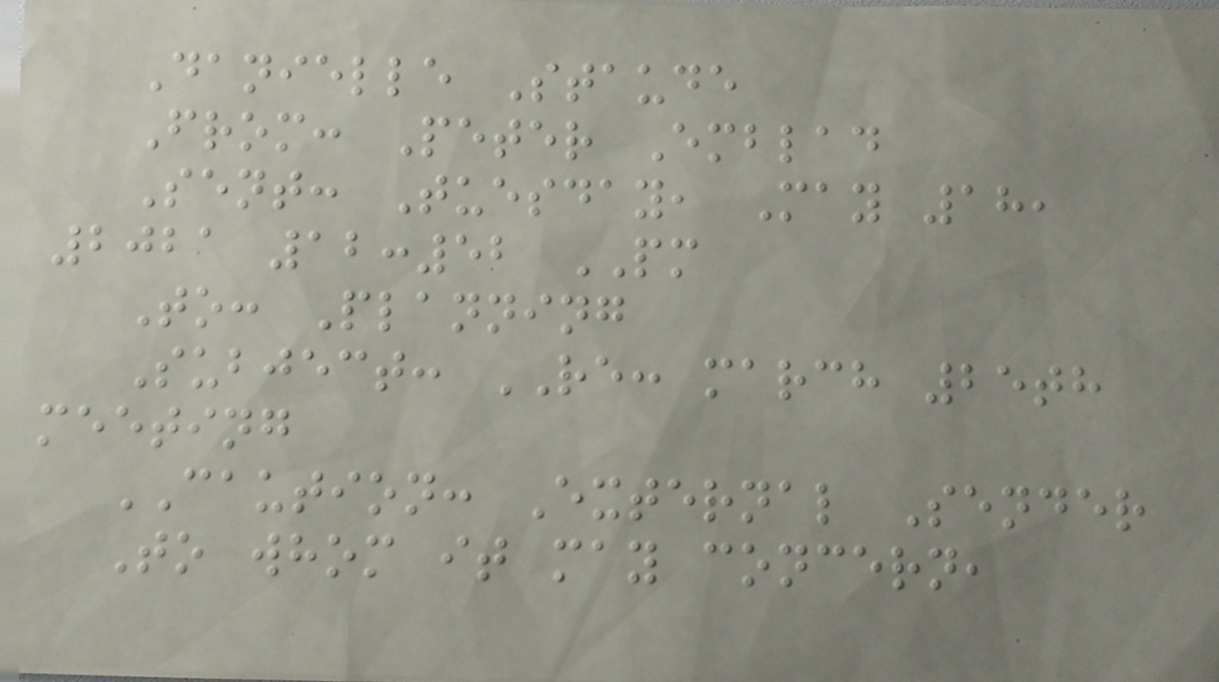Danielle Staude
From: Peter Emblad
Sent: Tuesday, May 18,
2021 12:52 PM
To: Planning
Subject: RE: march 25th
meeting
CAUTION: External Sender
To whom it may concern,
